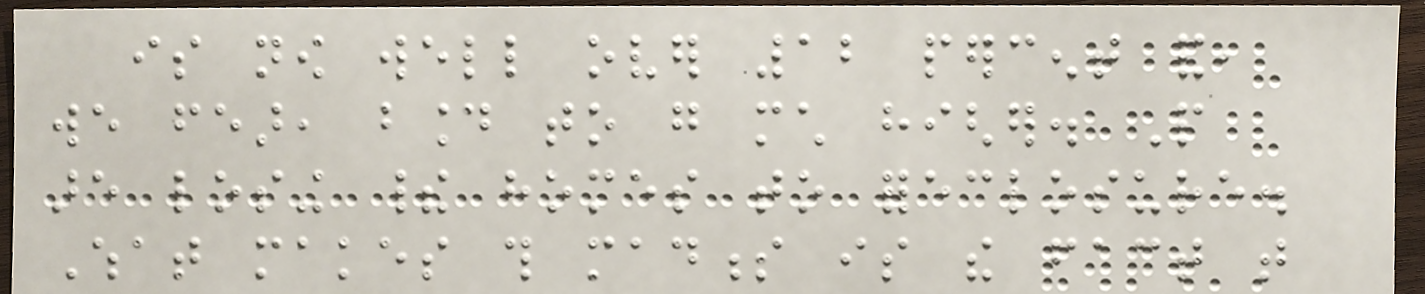is now well over 12 percent and,
we fear, bound to go much higher. People
are losing their homes to foreclosure.
What makes this madness is the fact that
